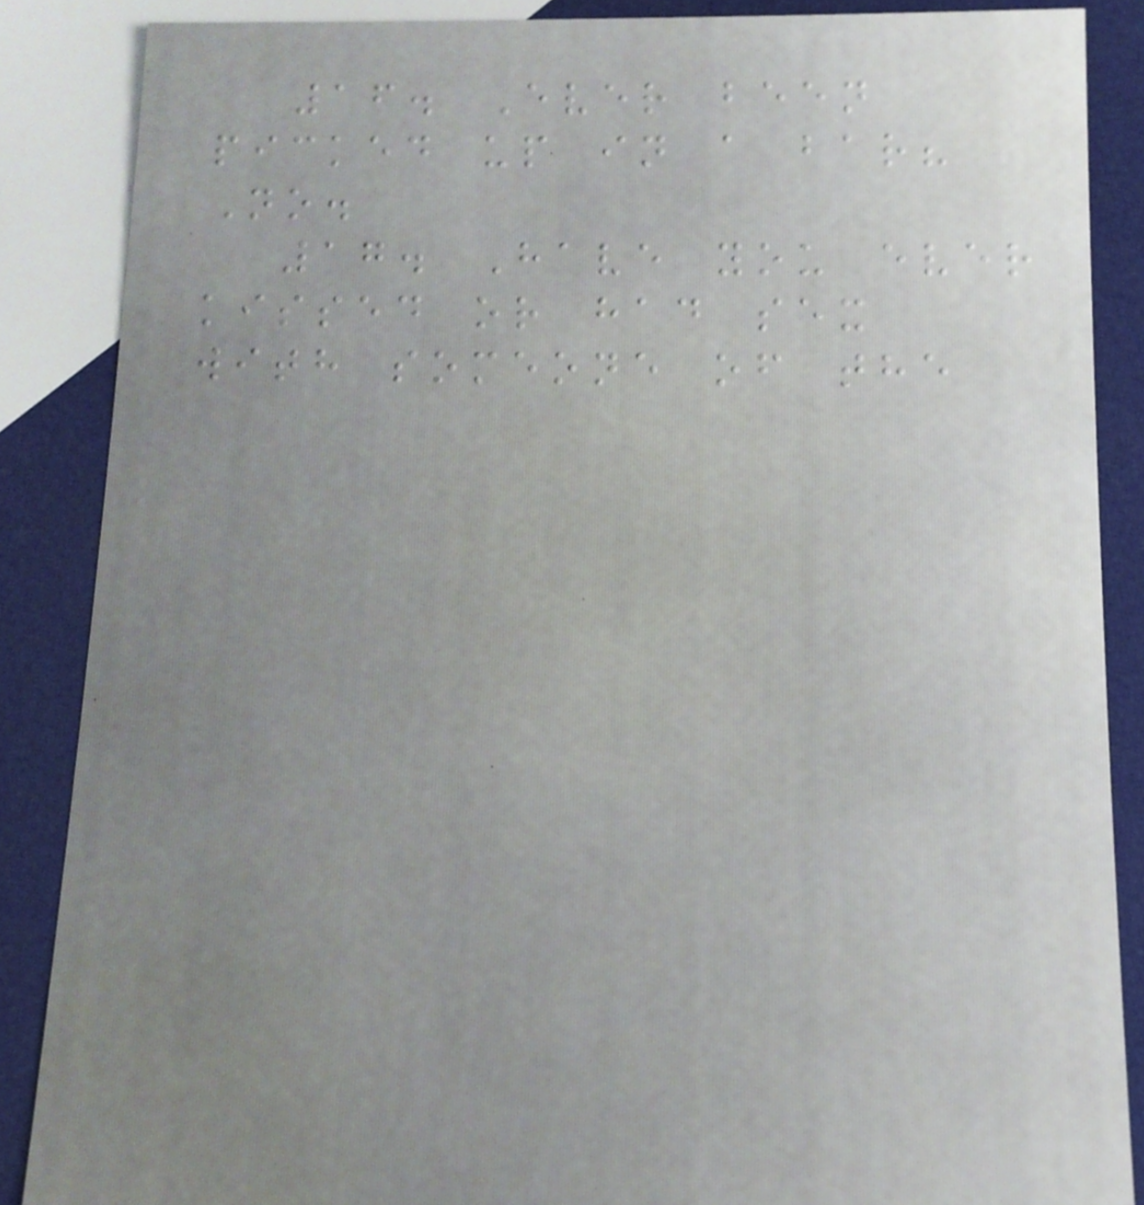16. Ever been
picked up in a bar?
No.
17. Have you ever
kissed or had sex
with someone of the
